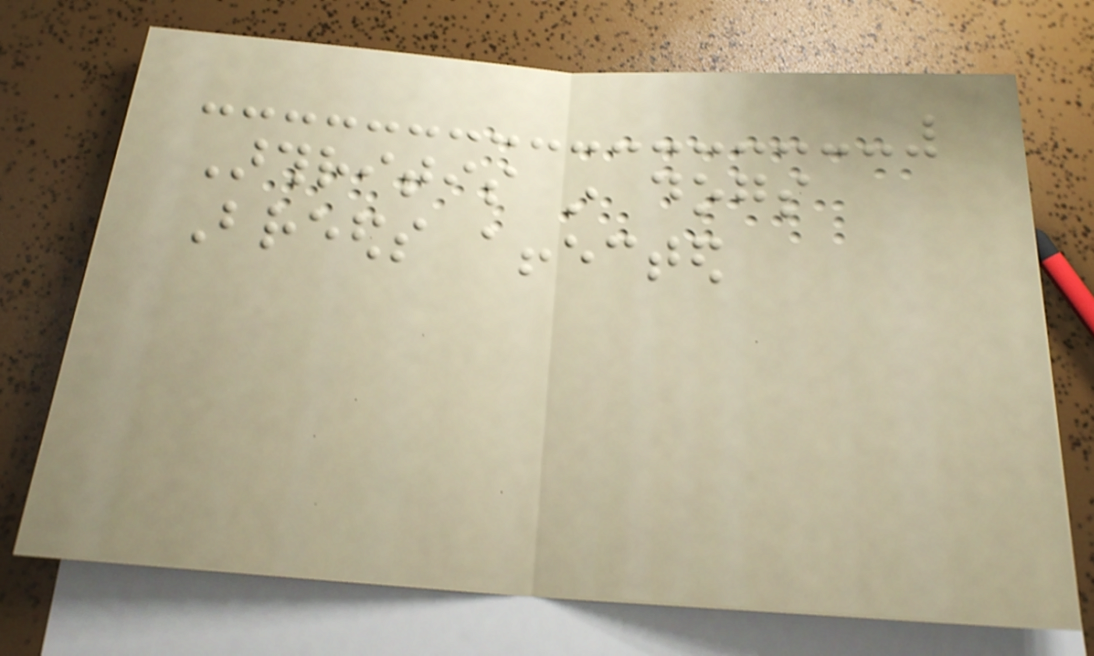Arthritis in dogs
Breeds affected
